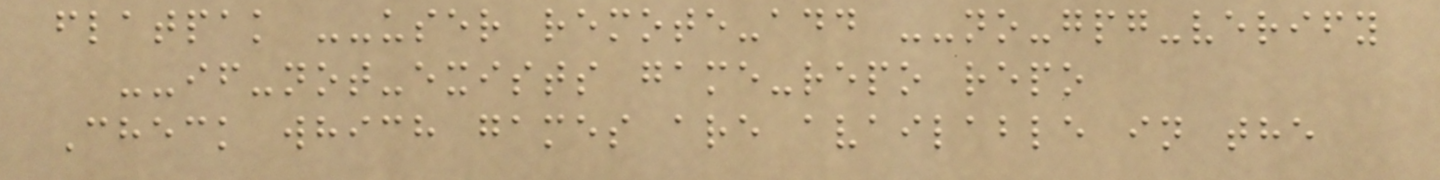flatpak --user remote-add --no-gpg-verify
--if-not-exists game-repo repo
Check which games are available in the
